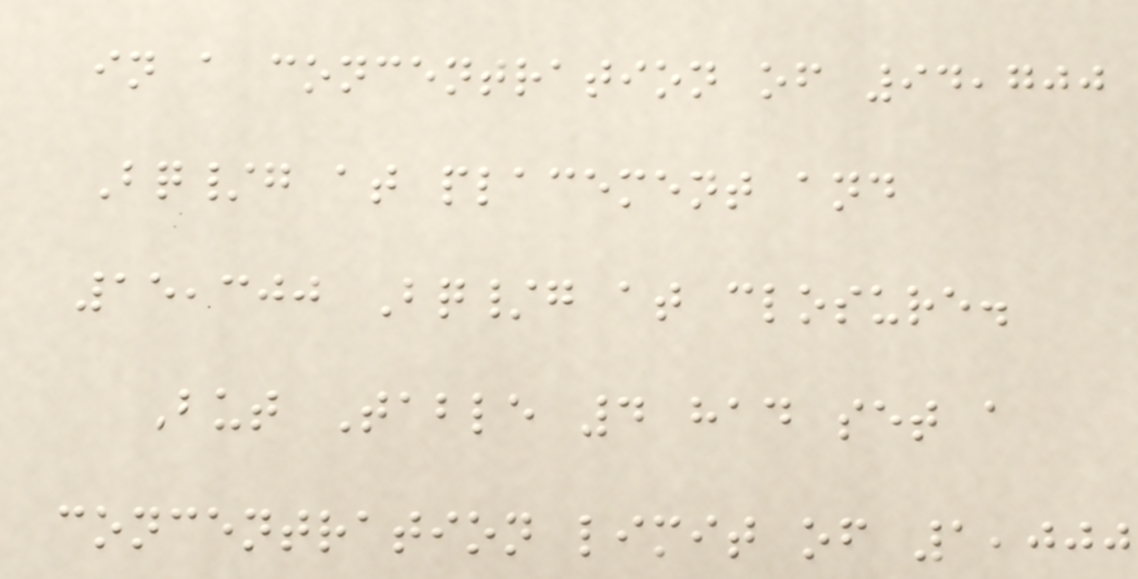in a concentration of 94,700
Bq/g at placement and
15,300 Bq/g at closure.
But Table 4 had set a
concentration limit of 1,000
